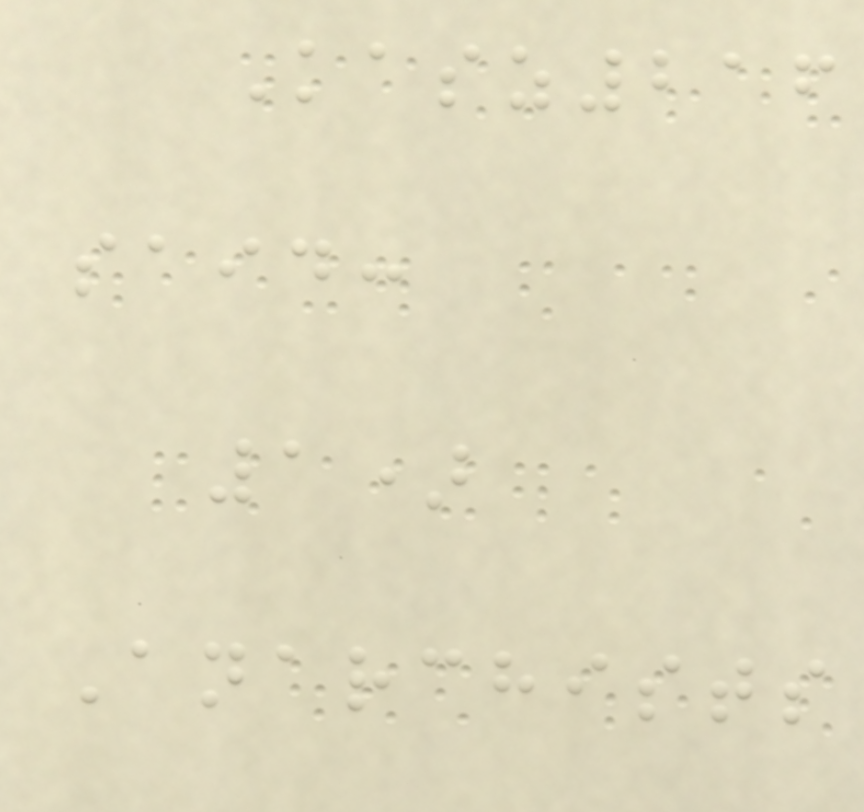Kasz216
said:
1)
Anarchists
